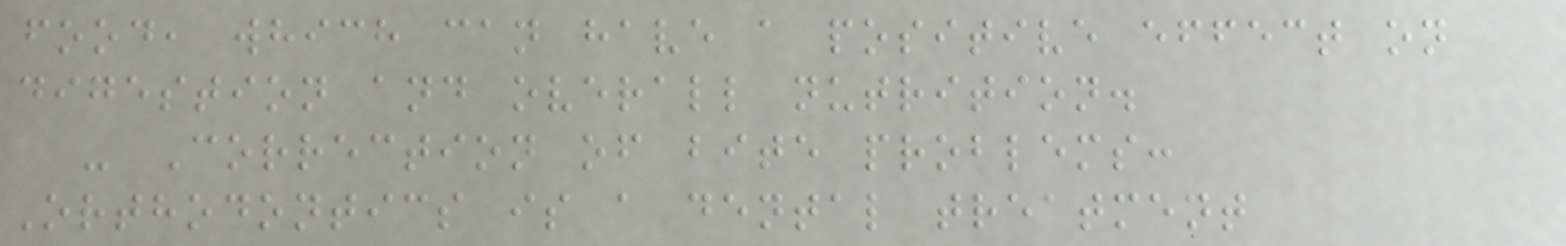food, which can have a positive effect on
digestion and overall nutrition.
- Correction of bite problems:
Orthodontics is a dental treatment
